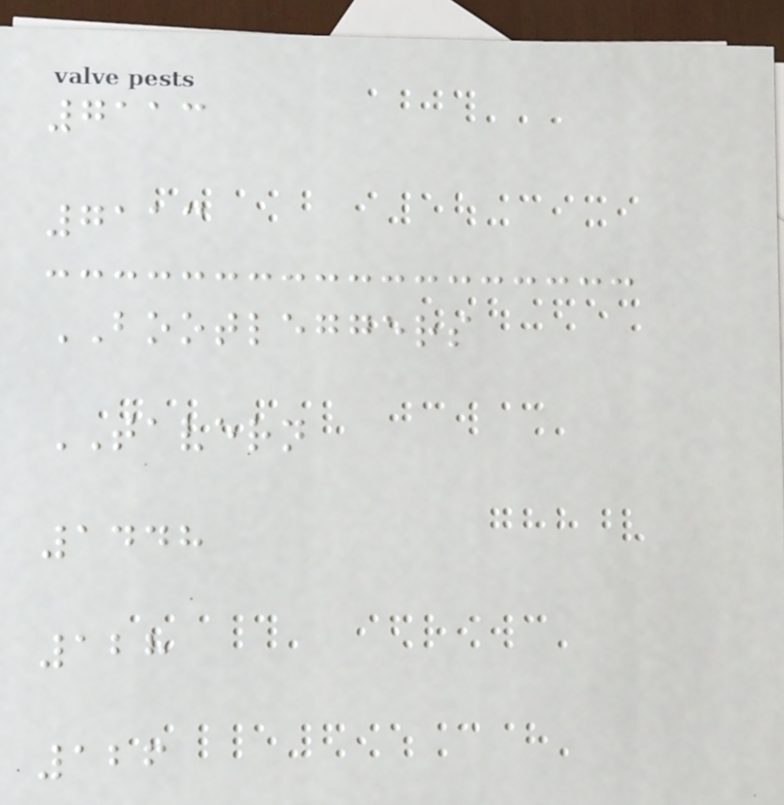7113
7113
BOOTLEGGERS
TAVERN
1448
128
126
